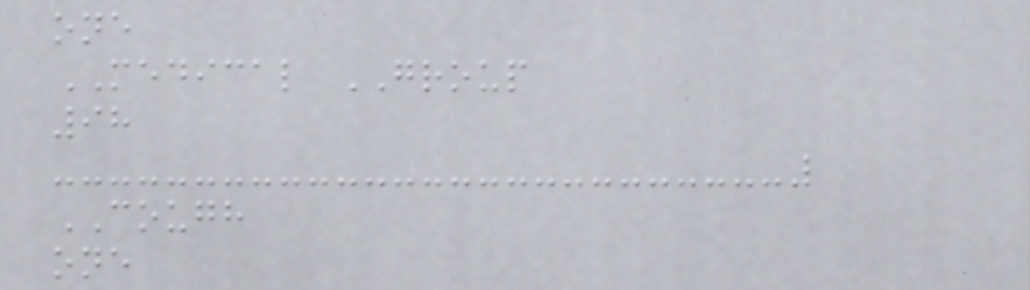one
MEDICAL GROUP
98
COUGH
one
